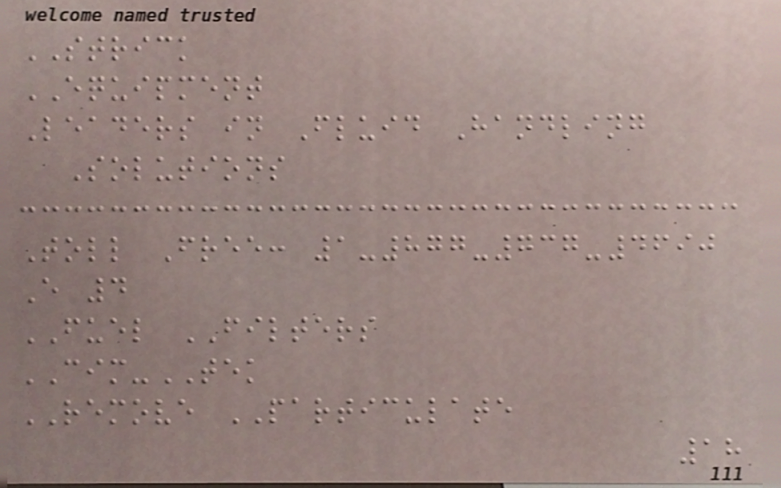STRICK
EQUIPMENT
Leaders in Fluid Handling
Solutions
Toll Free: 1-877-737-4690
E 4
FUEL FILTERS
CIM-TEK
REMOVE PARTICULATE
18
